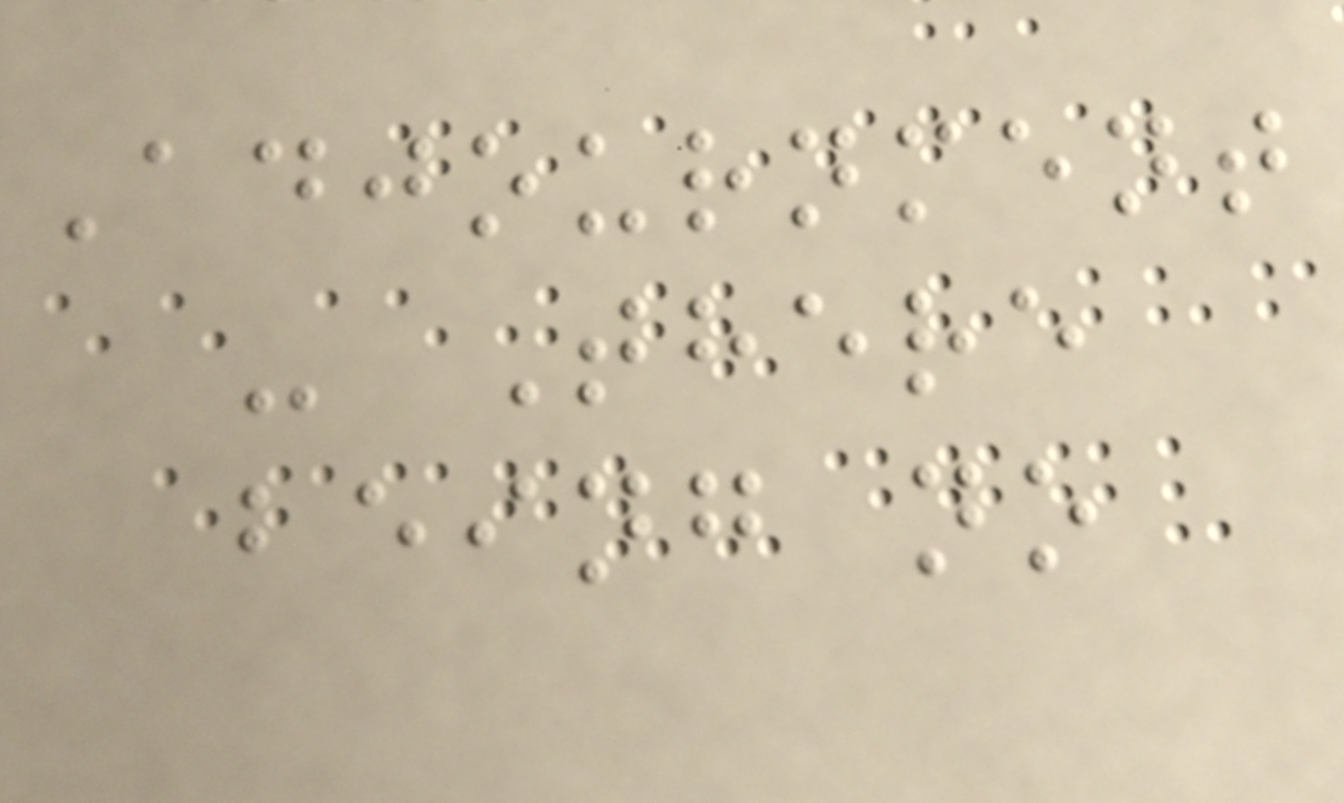Adjournment
- There
being no
